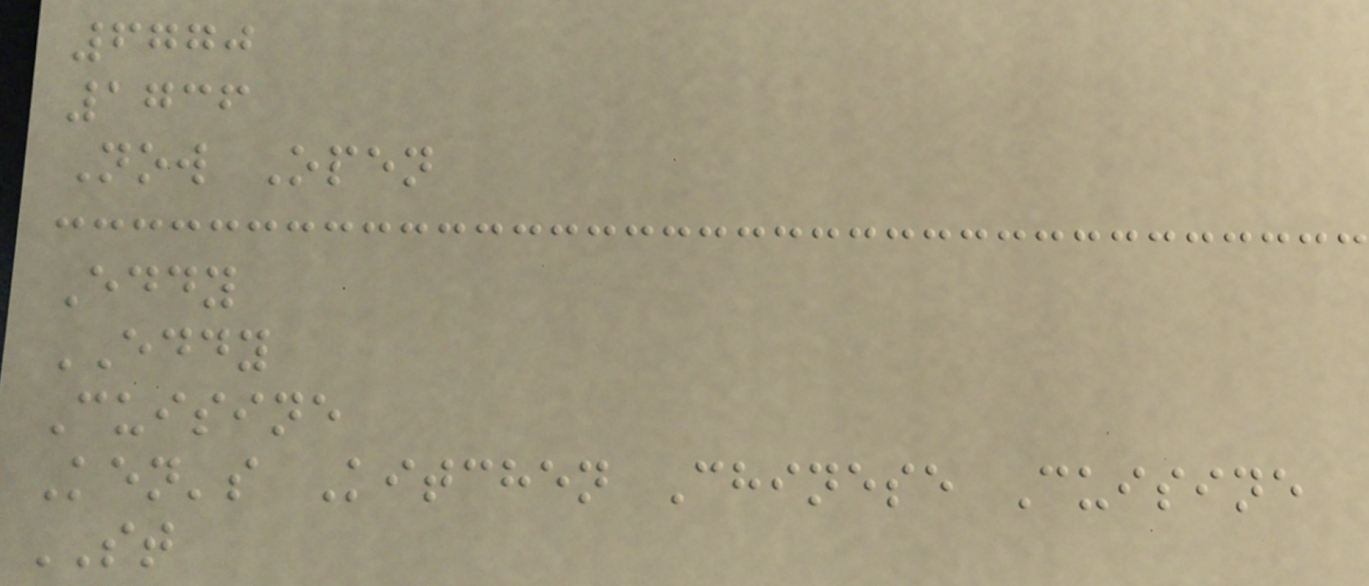6770
1736
Now Open
Eddy
EDDY
Cuisine
Ken's Kitchen Chinese Cuisine
ST
